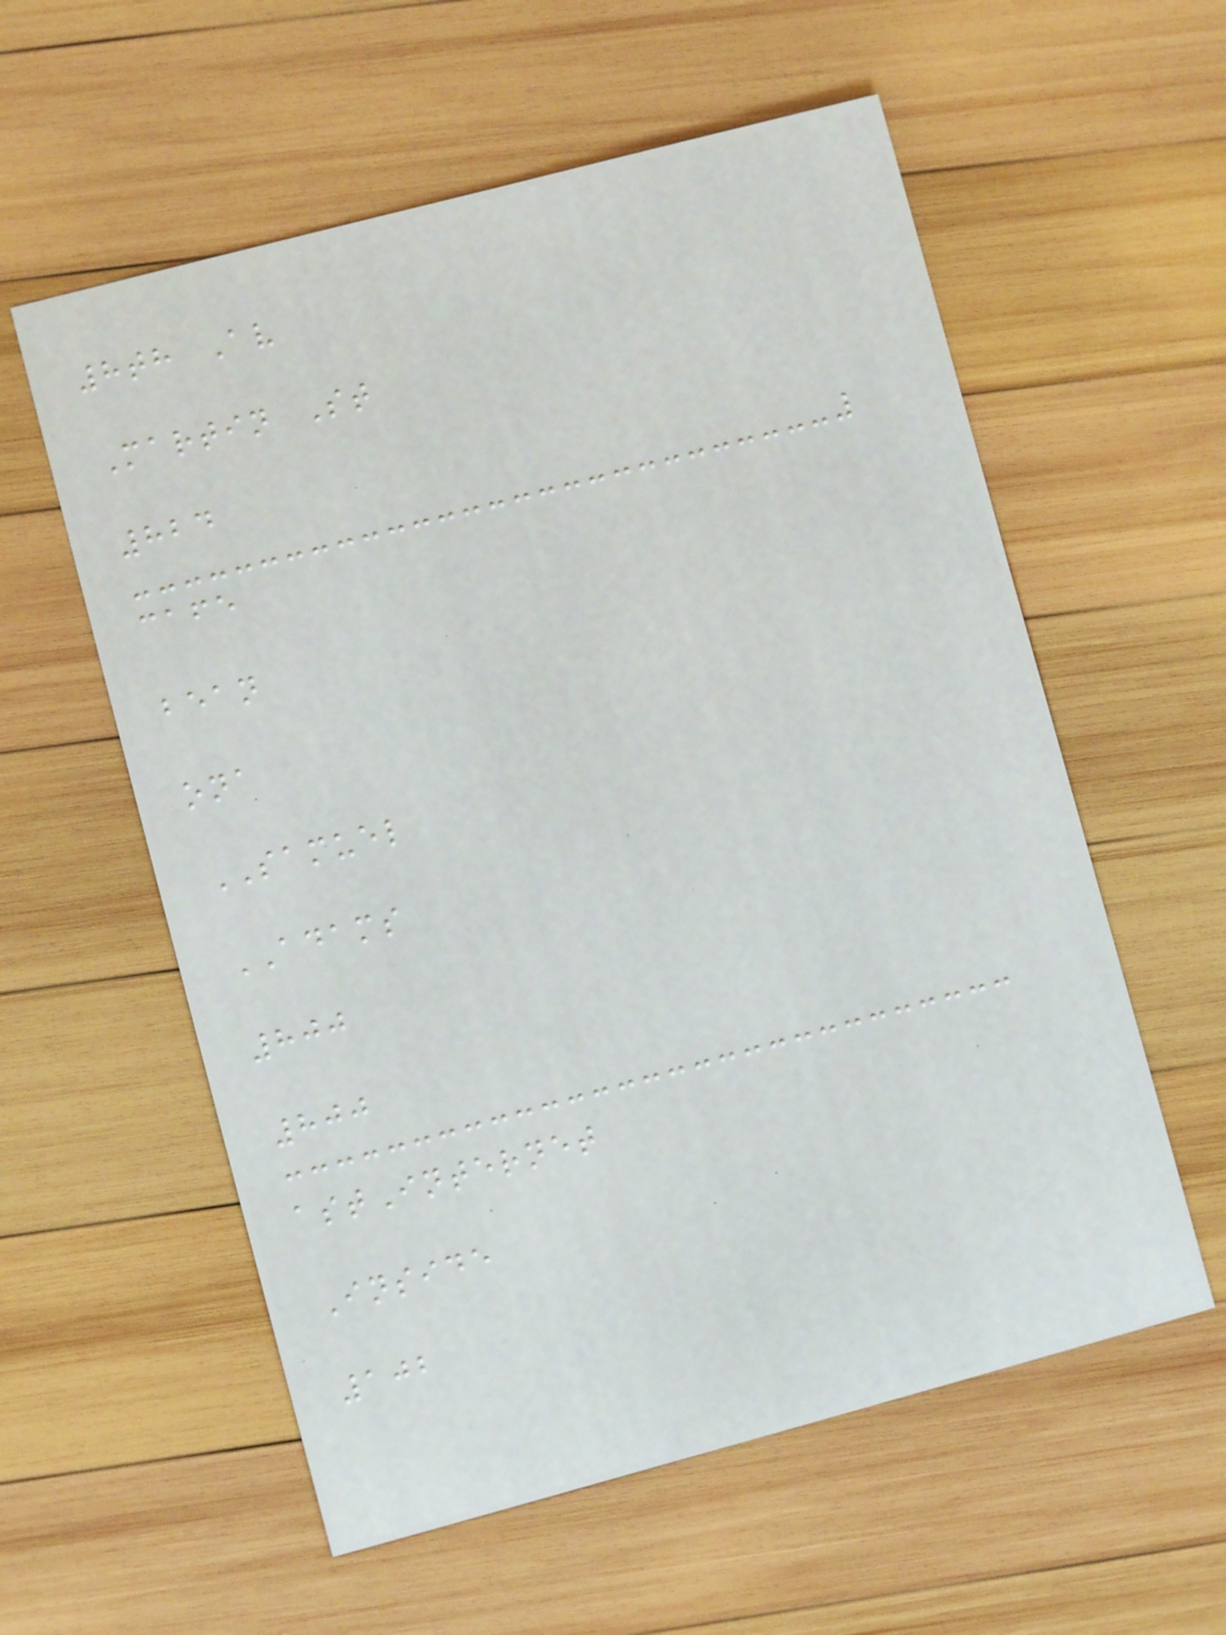8th Av
Martin St
824
cafe
bean
ona
SAMUEL
ADAMS
800
800
astInternet
Inside
102
